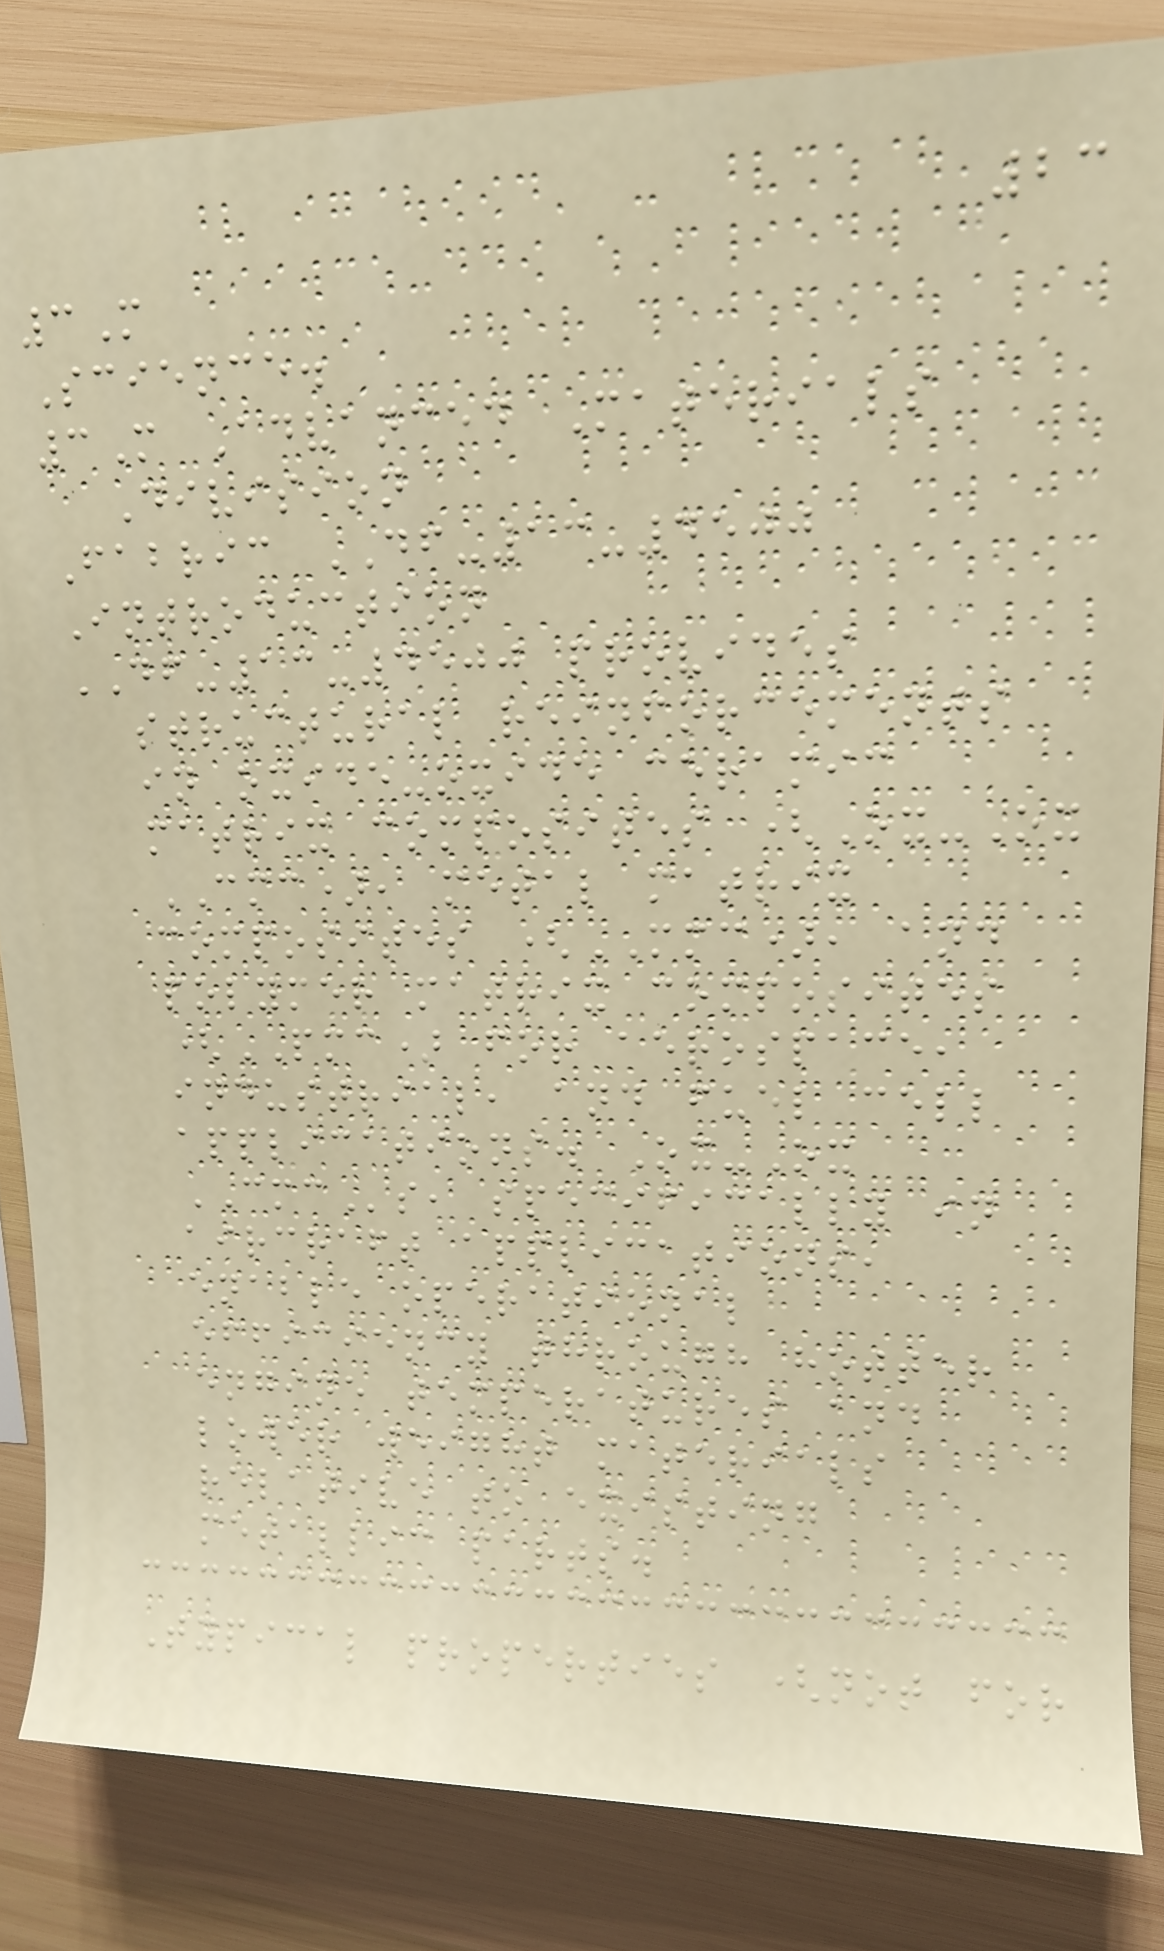23
3M
Science.
3M Advanced Materials
Division
Fabric DF-13-4500
Introduction
DF-13-4500 provides
structural reinforcements
in oxide-oxide ceramic
matrix composites (Ox-Ox
CMC), metal matrix
composites (MMC), and
polymer matrix composites
(PMC) for aerospace,
industrial, and fuel cell
applications. Ox-Ox
CMCs, specifically in
aircraft applications,
enable operational
efficiency through hotter
engine temperatures and
lower weight materials
relative to existing
metallic parts.
Typical properties (not for
